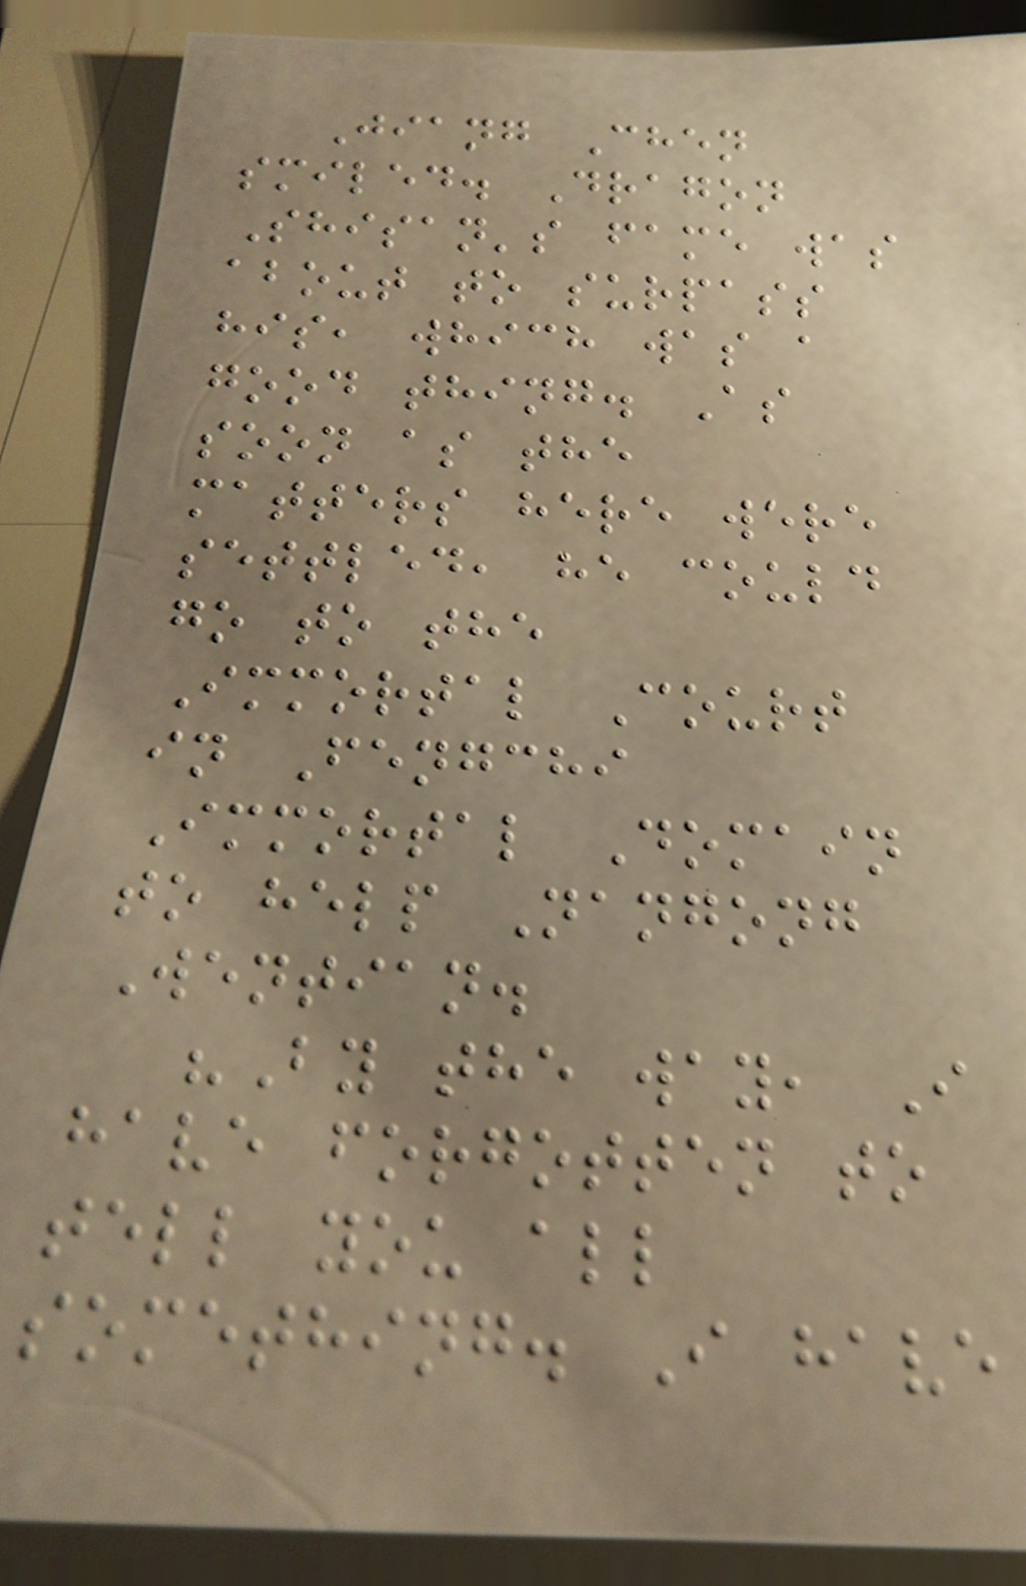Jiang Chen
smiled. Dragon
Shisan's fame was
about to surpass
his, which was a
good thing. As
soon as the
matters here were
settled, he could
go to the
Immortal Court
in Fengchi
Immortal Domain
to help Nangong
Wentian.
"By the way, I
have forgotten to
tell you all
something. I have
